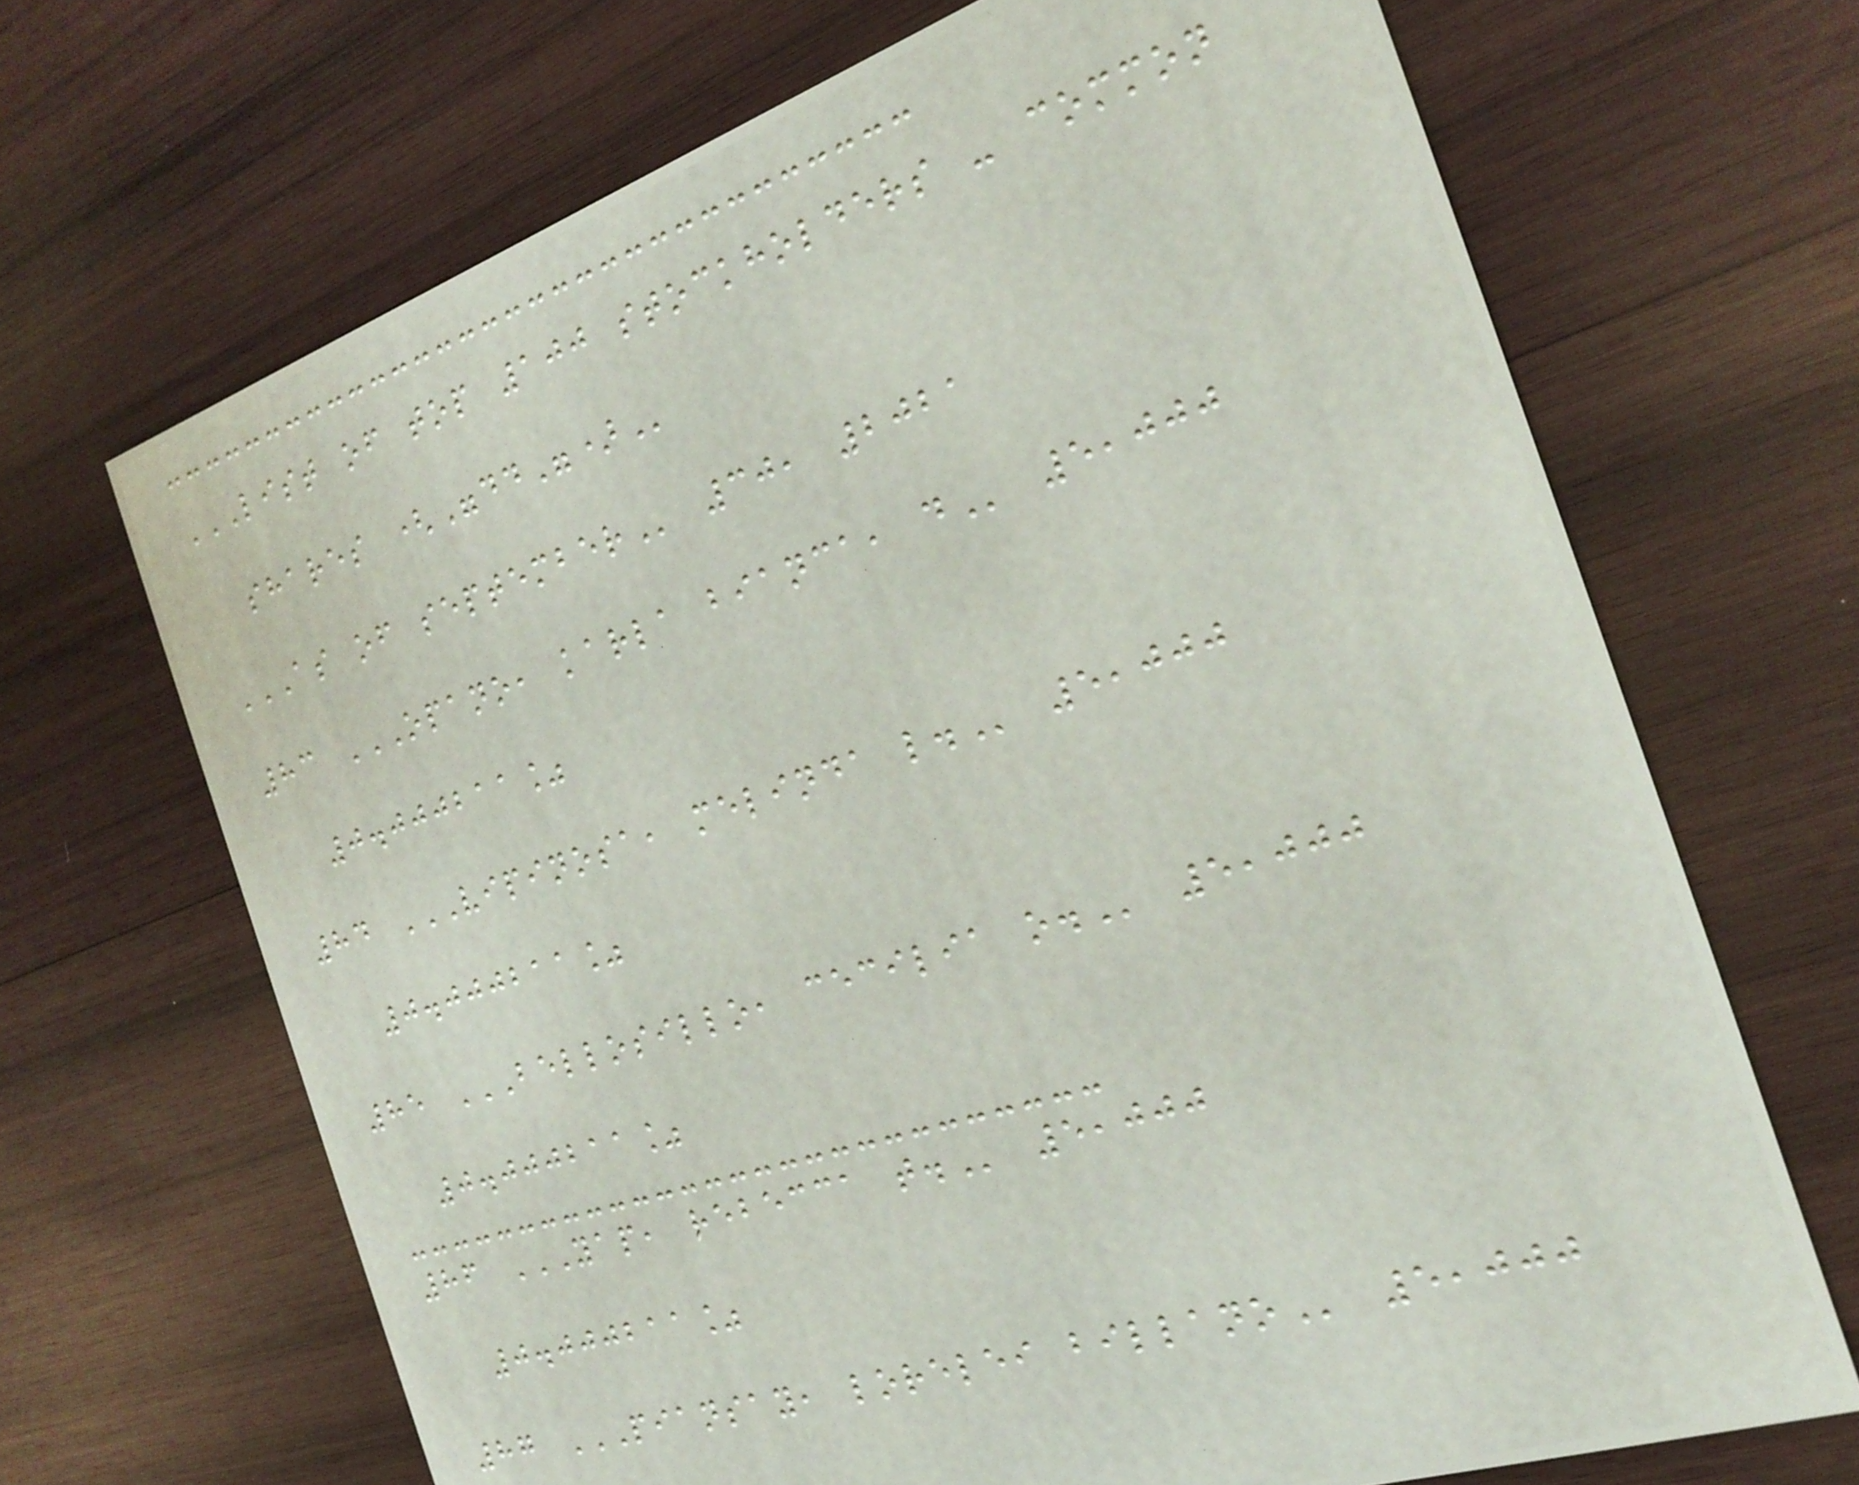LIST OF TOP 100 STOCKHOLDERS - COMMON
SHARES ("DD")
AS OF SEPTEMBER 30, 2021
83 OPANO, KARLA BIANCA, D 5,000
0.000211%
84 VIPINOSA, MELINDA L. 5,000
0.000211%
85 BELLOSILLO, CECILIA O. 5,000
0.000211%
86 YAP, REBECCA T. 5,000
0.000211%
87 PIANSAY, LORELEI BILLANO 5,000
